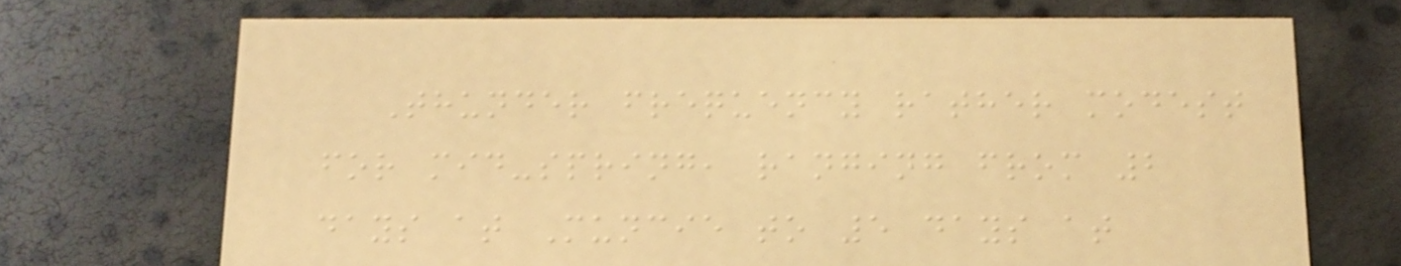Thunder frequency rather modest
for mid-spring, ranging from 2
days at Muncie to 5 days at
